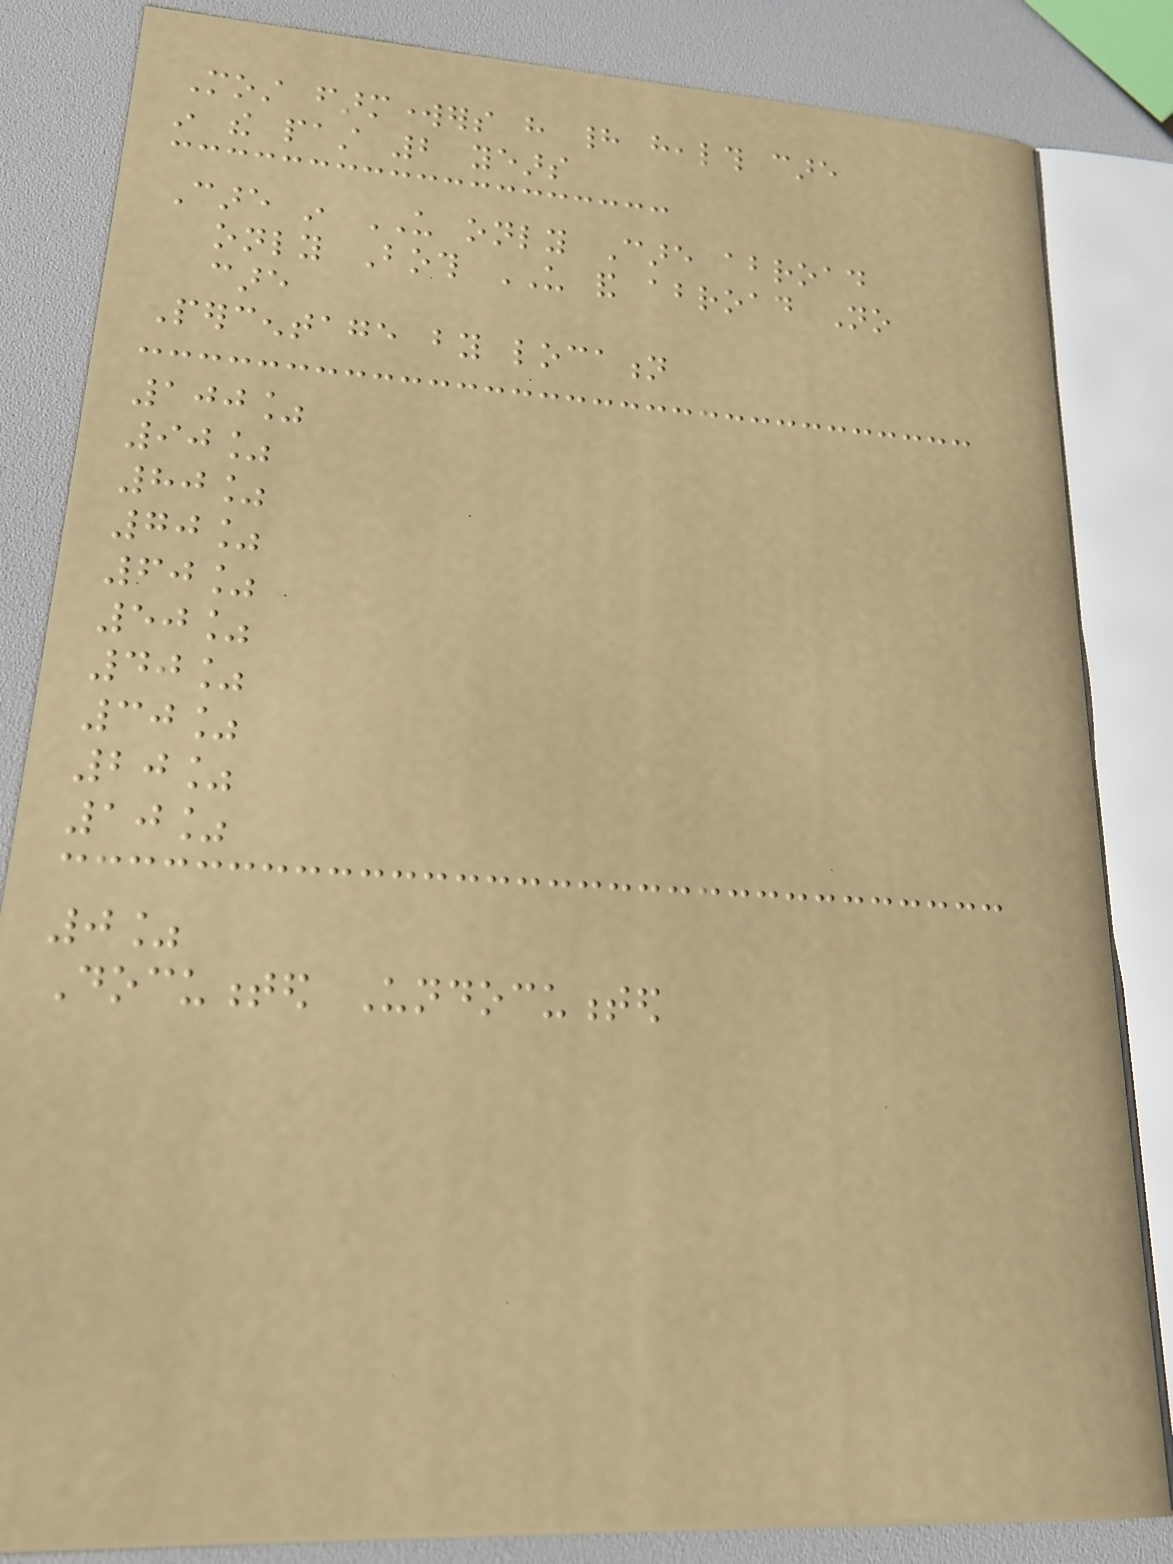Most farmworkers have had health care
in the past 2 years
Care in US only Care abroad
only Both US and abroad No
care
Percentage by location
100%
90%
80%
70%
60%
50%
40%
30%
20%
10%
0%
Documented Undocumented
